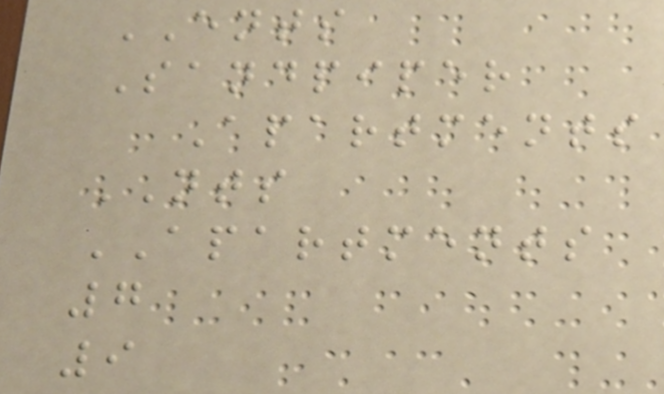ENTS
Sandpiper
Apartments
NTS
APARTMENTS
7
9
